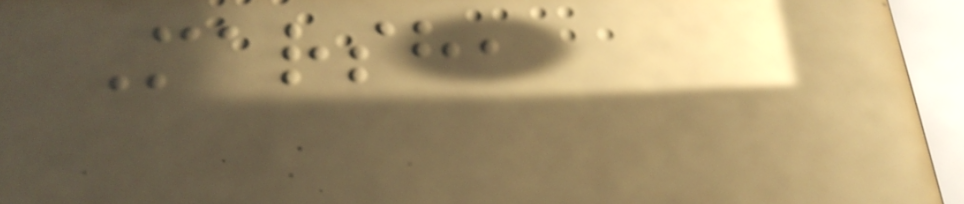Marsh,
